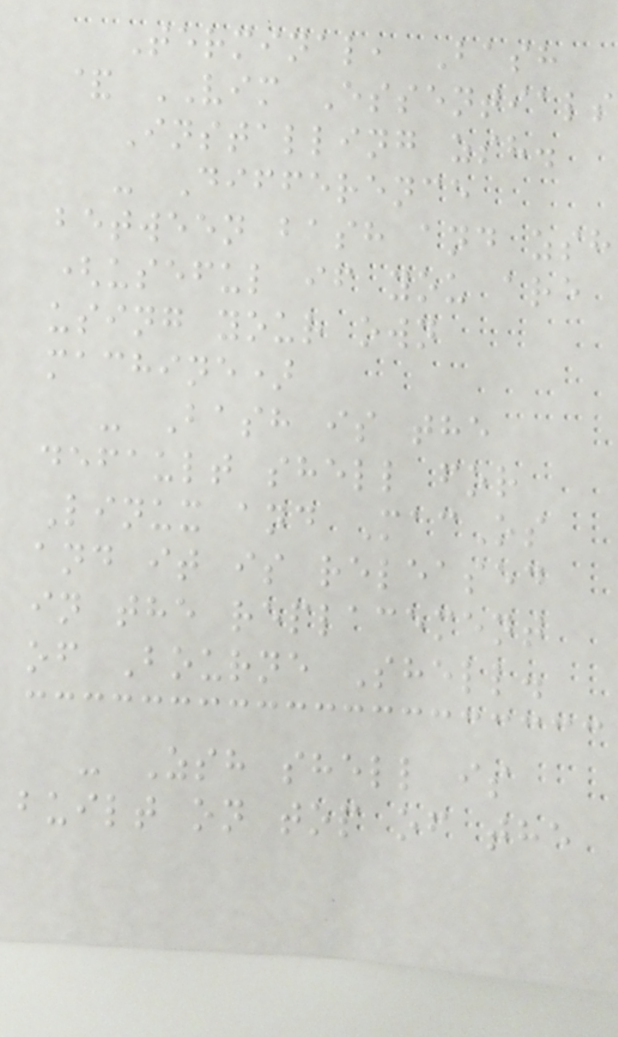Terminal, Bash
& VIM Essentials
Installing zsh.
- Difference
between bash and zsh
(useful if you are
using your own
machine)
- Bash is the
default shell for
Linux and MacOs
and it is released
in the replacement
of Bourne Shell.
- Zsh shell is
built on top of the
